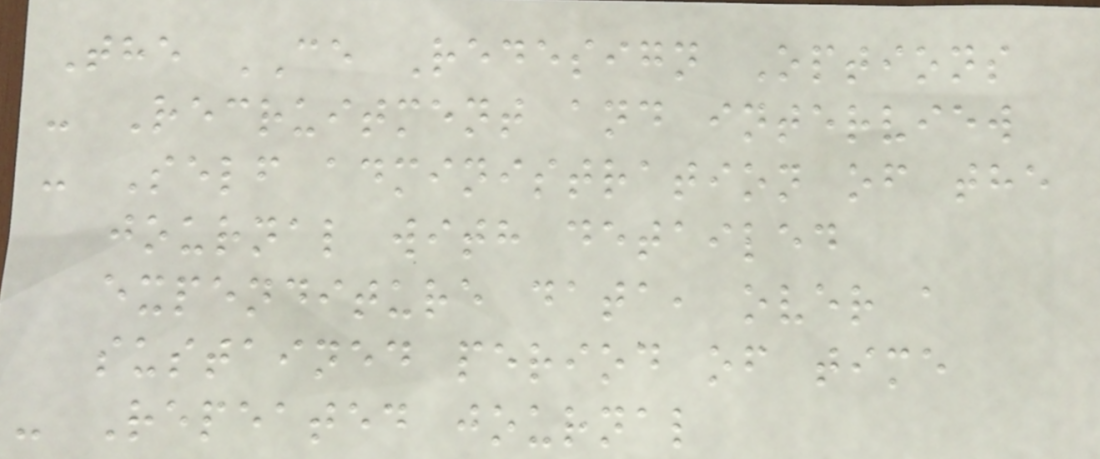The CE Redesign Options
- Recruitment and interview
- Self administration of the
journal with detailed
expenditure data, over a
sustained period of time
- Repeated journal
